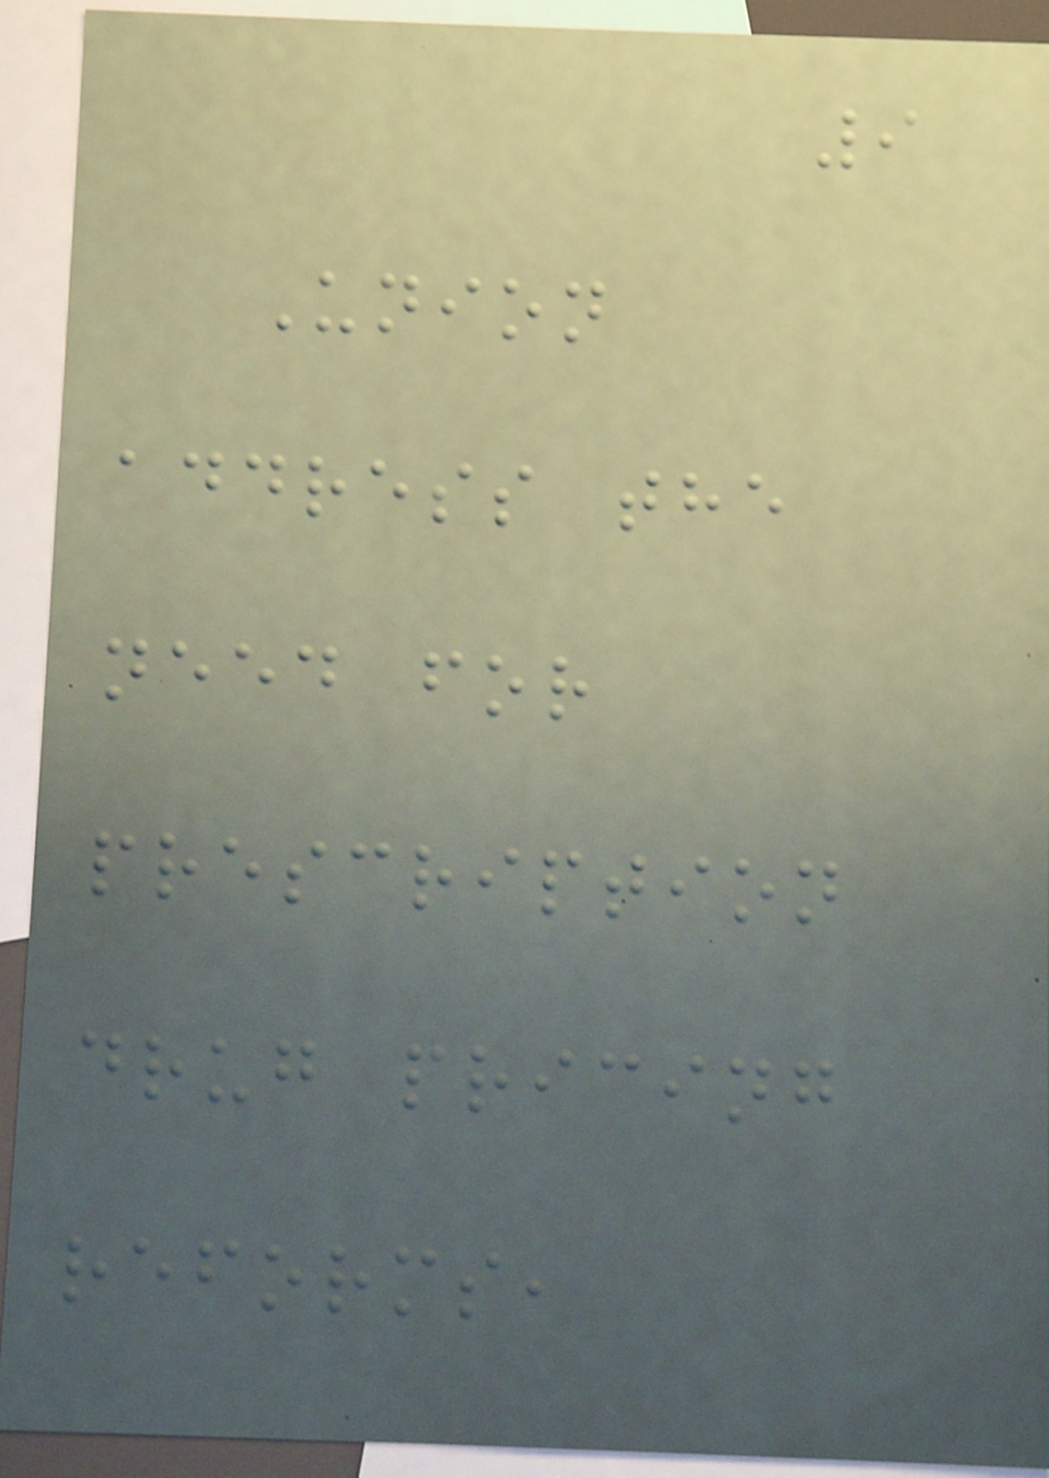9
Union
address the
need for
prescription
drug pricing
reforms,
